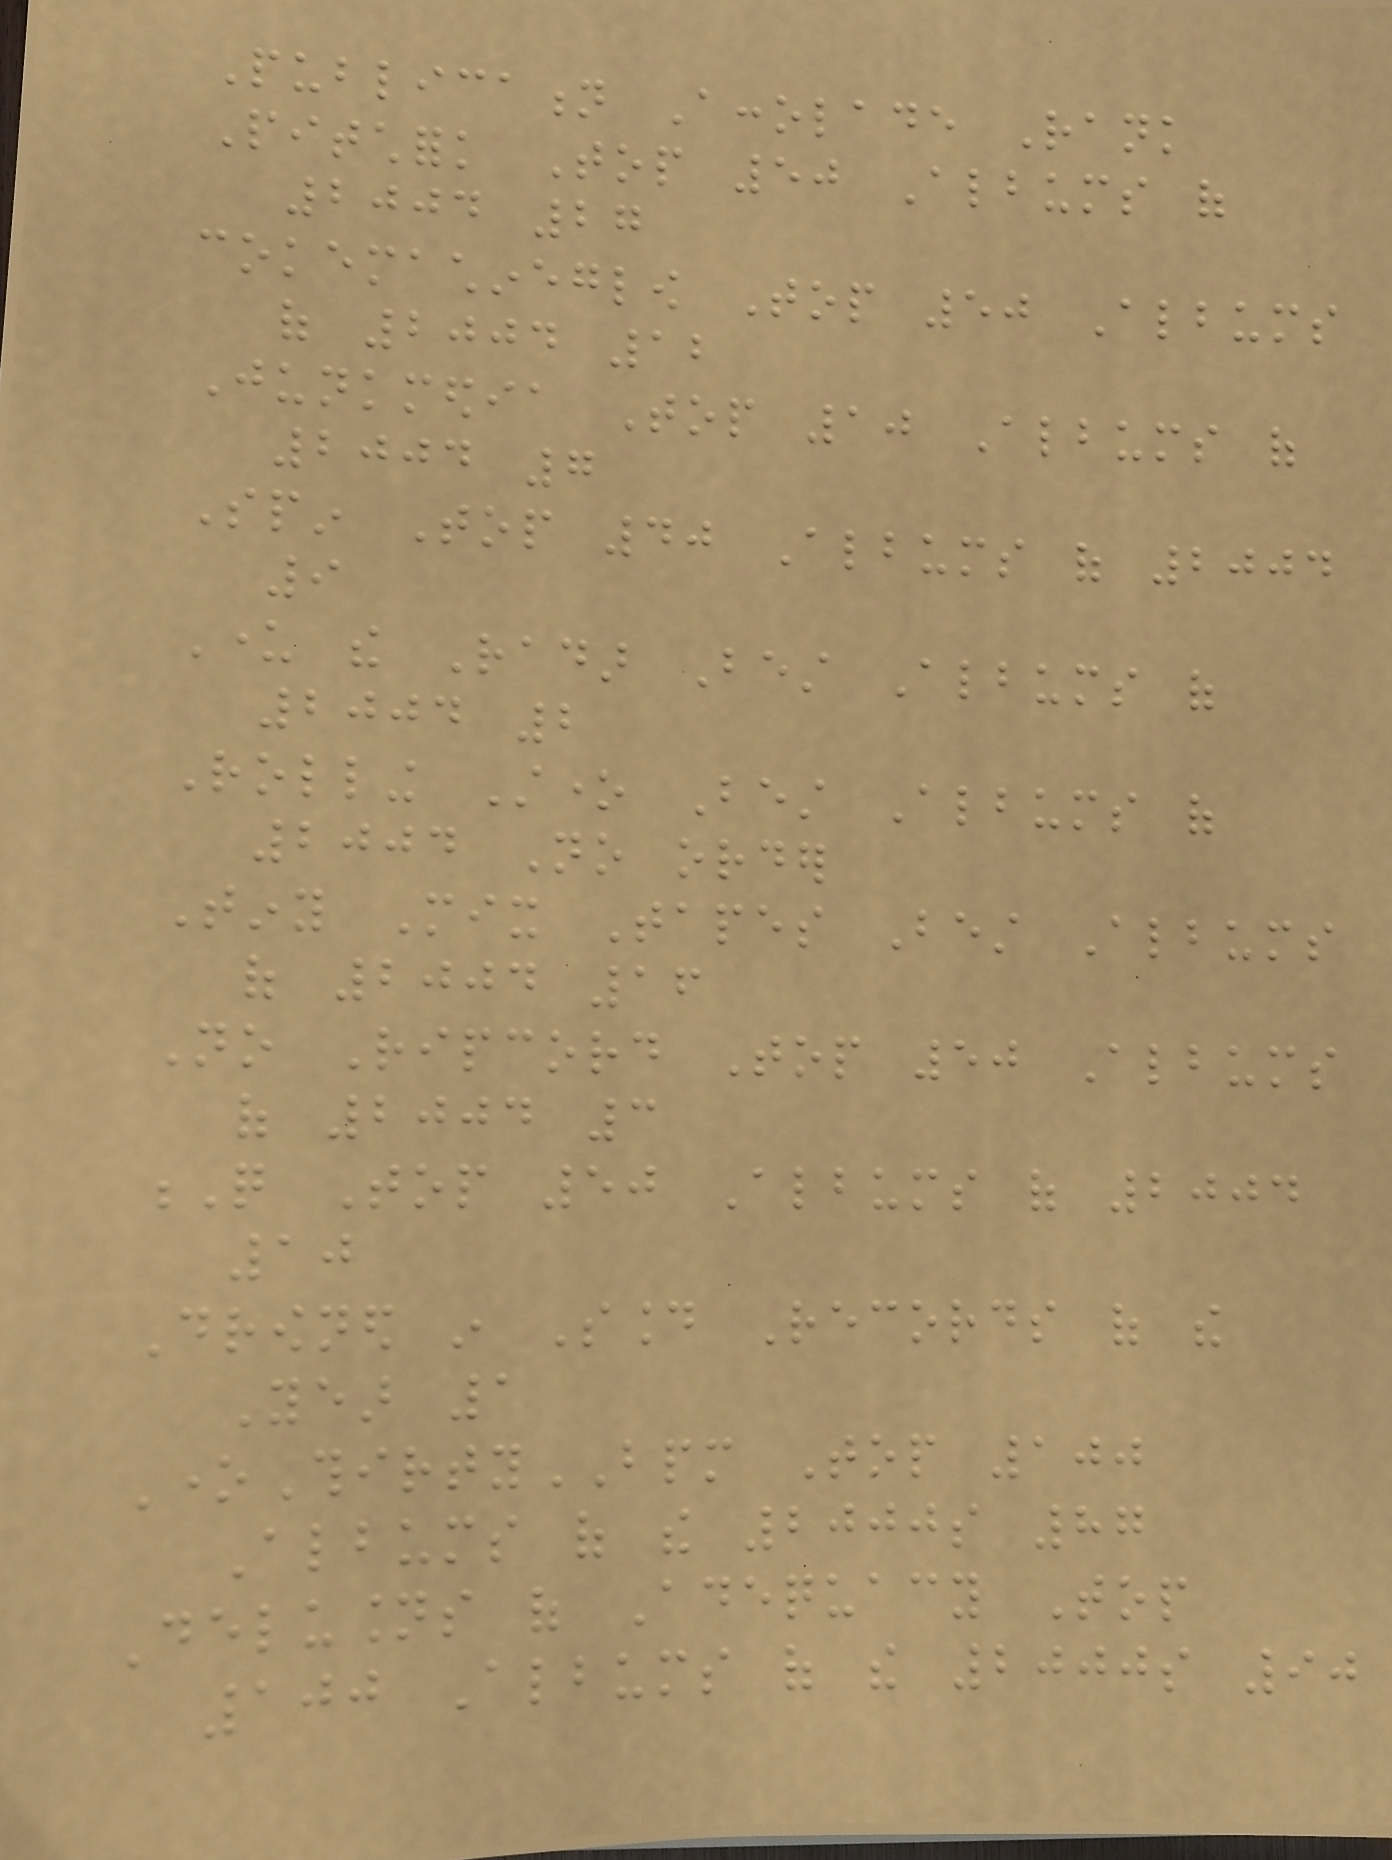Publication Accolade Rank
Pitchfork Top 50 Albums of
2004 27
cokemachineglow Top 50 Albums
of 2004 12
Junkmedia Top 10 Albums of
2004 7
Spin Top 40 Albums of 2004
9
Under the Radar Best Albums of
2004 2
Rolling Stone Best Albums of
2004 No order
Tiny Mix Tapes Best Albums
of 2004 16
No Ripcord Top 50 Albums
of 2004 3
Q Top 50 Albums of 2004
10
Drowned in Sound Records of the
Year 1
OneThirtyBPM Top 100
Albums of the 2000s 87
Delusions of Adequacy Top
100 Albums of the 2000s 90
